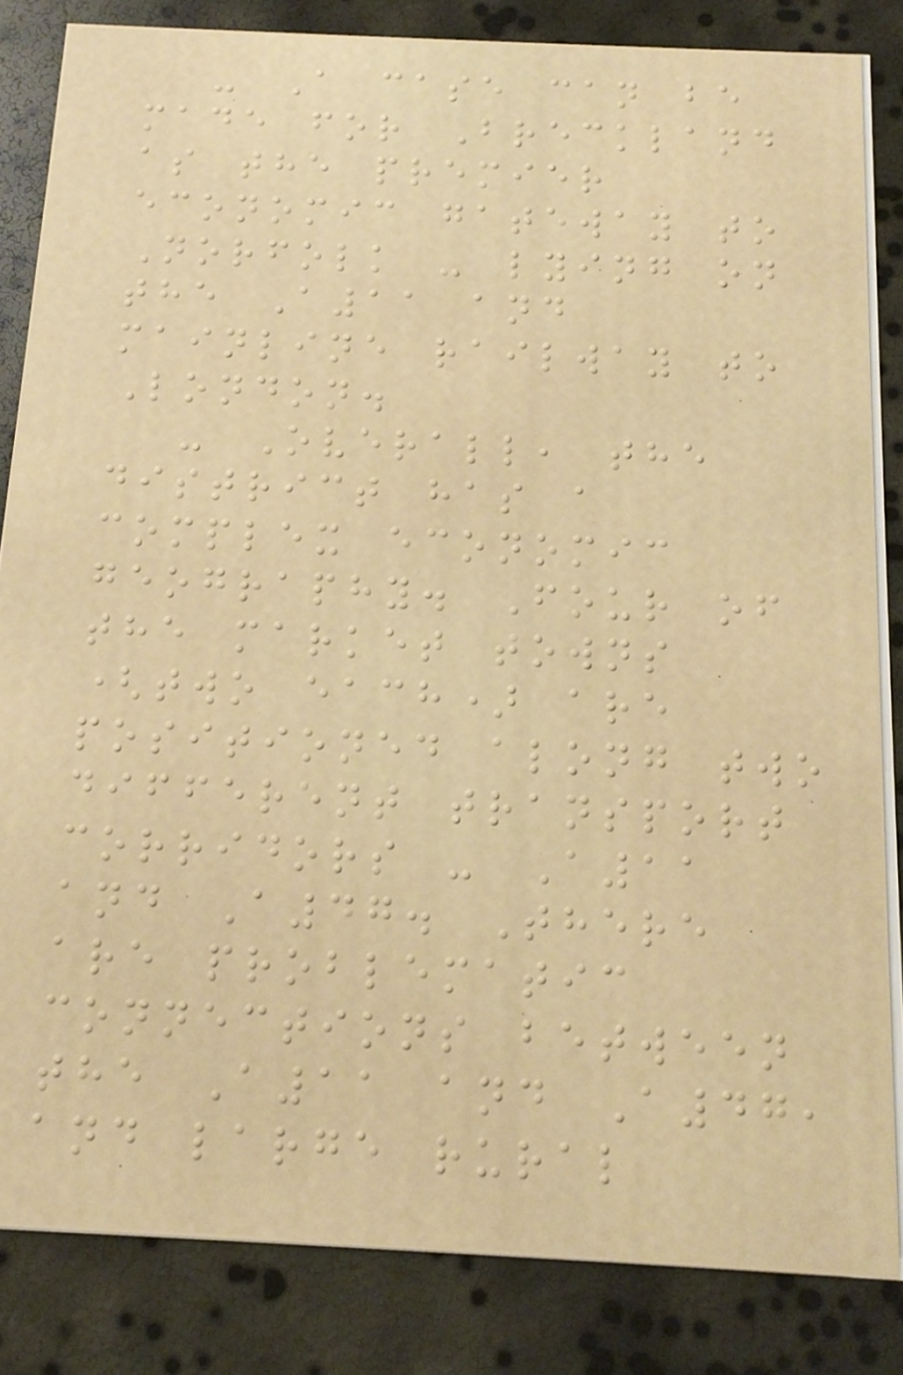- A case can be
made for Breckland
as the premier
economic gateway to
Norfolk - lying on
the A11 and
mainline railway to
London.
- Overall, the
district has a
complex economic
geography. Four of
the market towns
(two each) are
positioned along two
different transport
corridors - A11
and A47. There
are problematic
connections between
the A11 and A47,
and large rural
